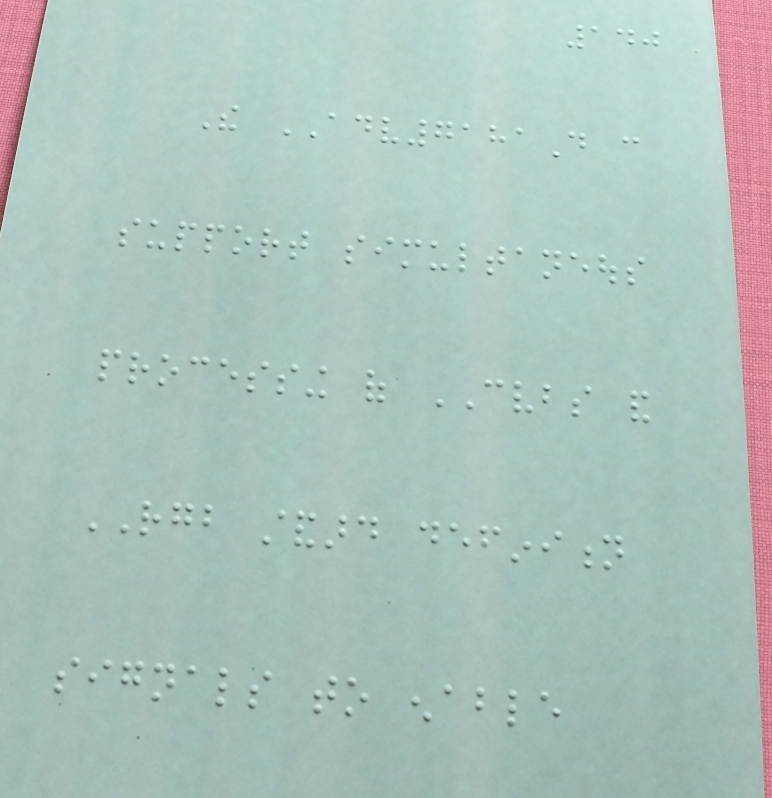140
The ADV7181D can
support simultaneous
processing of CVBS and
RGB standard definition
signals to enable
